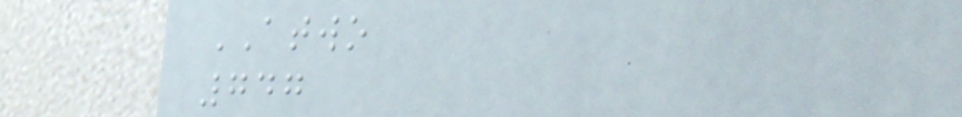ATWO
747
